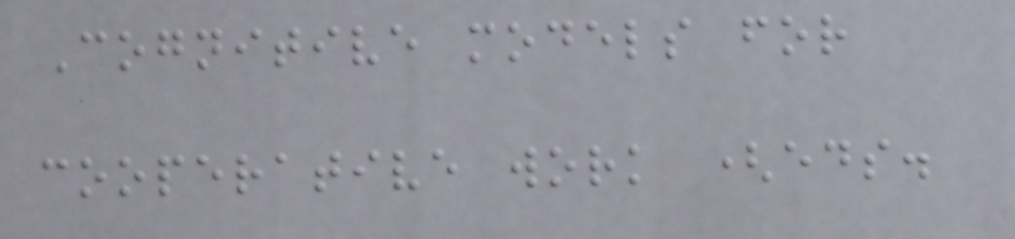Cognitive models for
cooperative work (eds.
